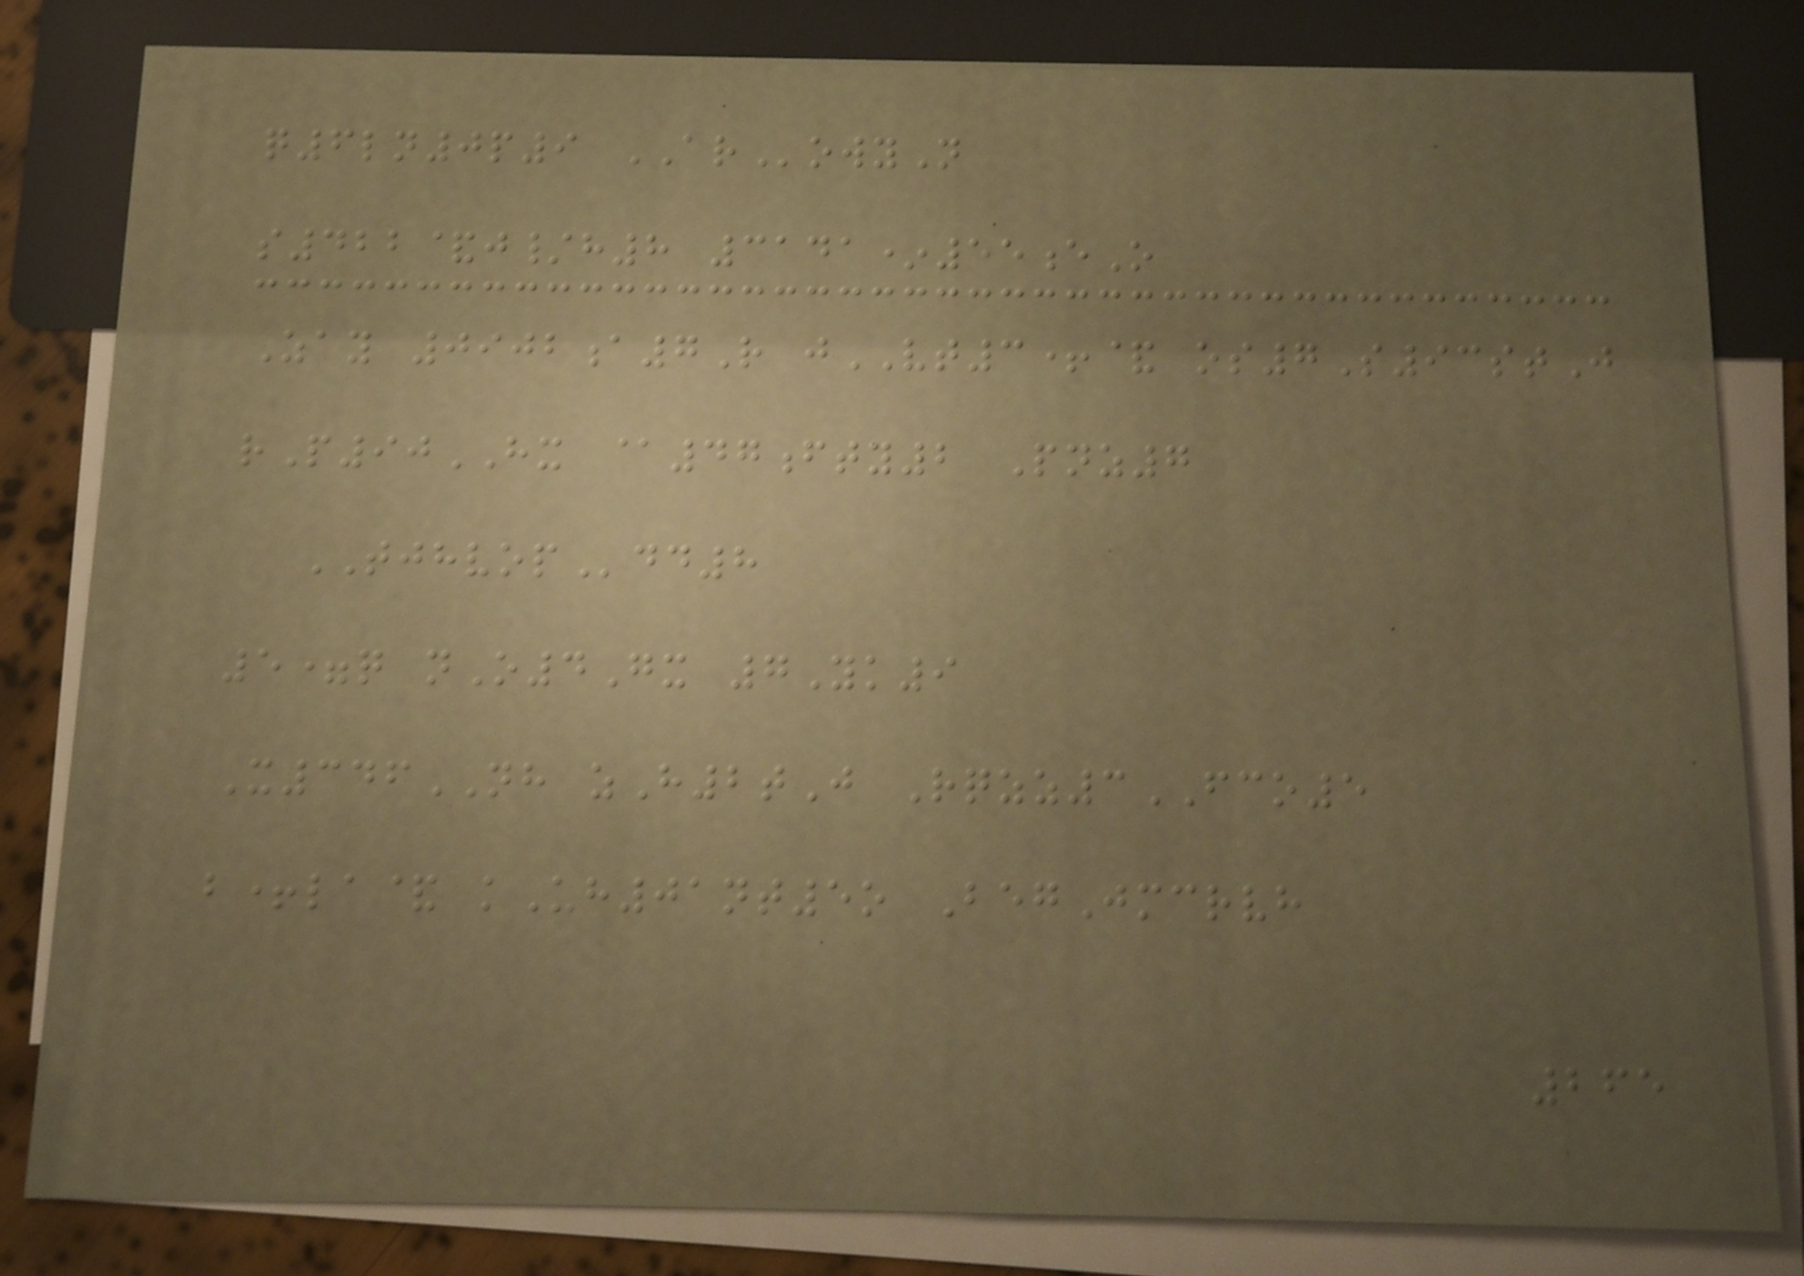q6ln0p9 ARowyN
s422&j/h8 3141*55eO
Zay 0902a7R jVT3+& os7S93stJ
rP90HX @47fty2 Pnz7
TJHVOPdd8
5=q nO4Gx 7Yk9
X346NH zH2tJ Rqzz3FCO5
b+la& kUh01nt5o BegJmcrvh
265
